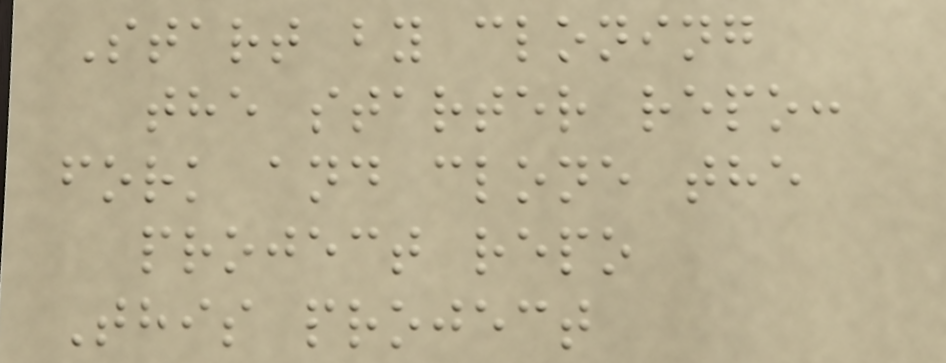Start by cloning
the starter repo:
fork and clone the
project repo
This project
